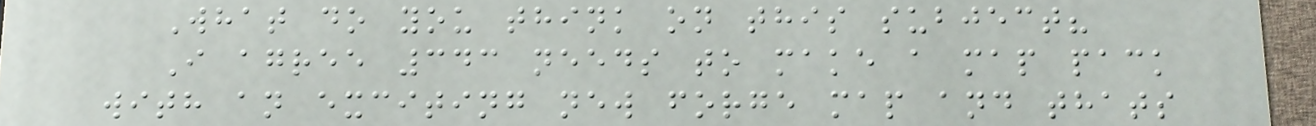What do you think on this subject?
I agree 343 needs to make a map pack
with an exciting new forge map and thats
